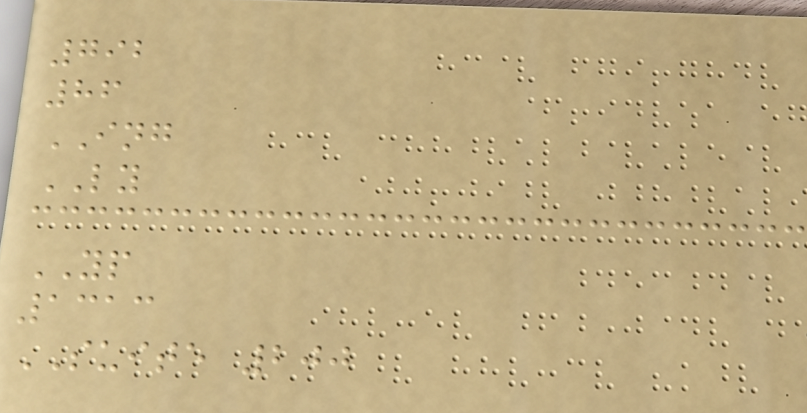792
86
ING
LY
YP
1313
SUITE 200
